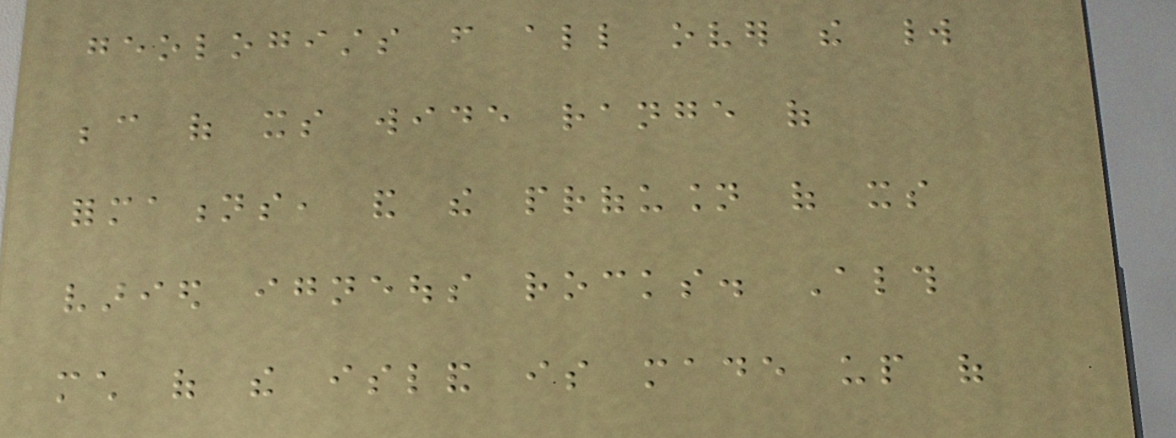geologists from all over the world
because of its wide range of
formations, and the profusion of its
varied igneous rocks. Although
much of the island is made up of
